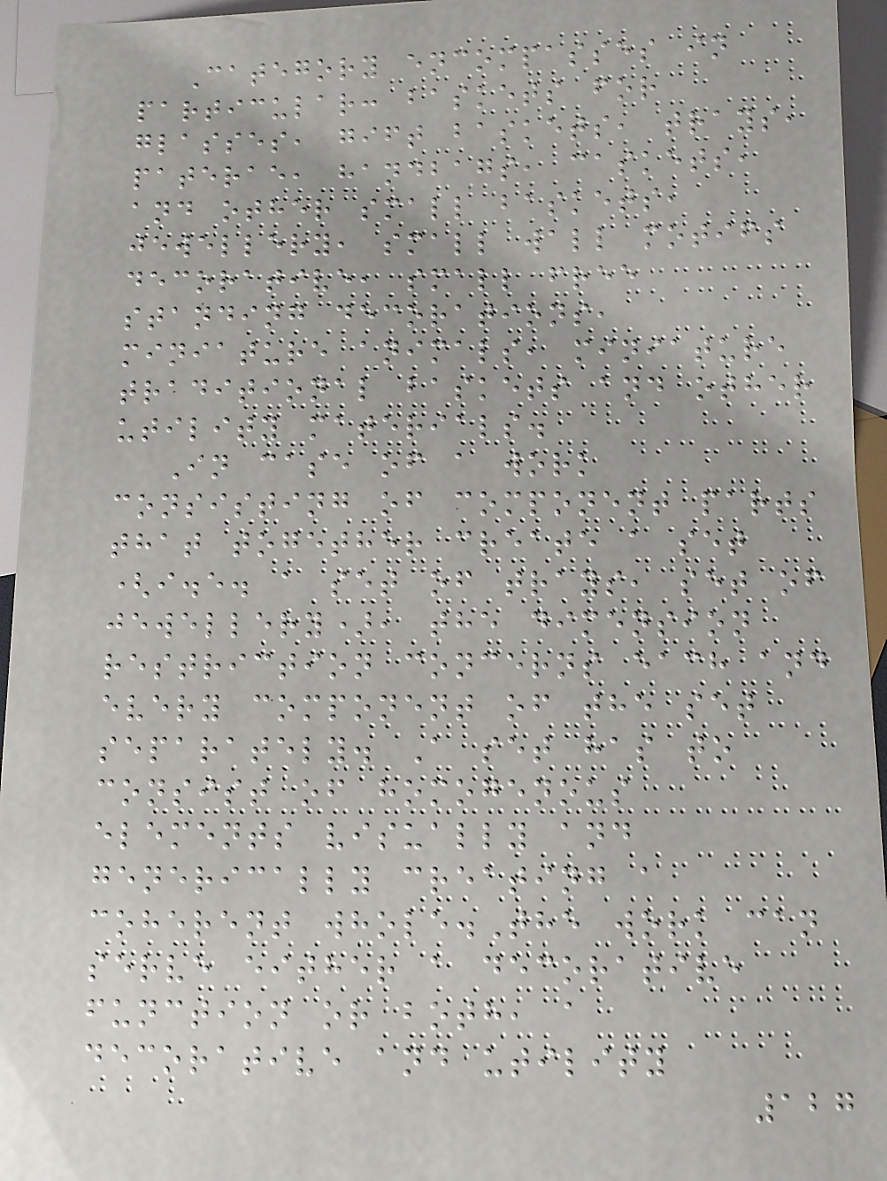Category encompasses in
particular: baskets for
glasses, gift baskets, trays,
paterae, handbags, caskets,
and other small baskets,
jewellery, small wall motifs
decorative, small free
standing decorations,
miniature animals, miniature
traditional baskets and other
utility materials.
In case of a work
consisting of component parts
that together create a set
(i.e. a set of trays, set of
jewellery), the dimension
restriction concerns each and
every component of the set
separately. A set has to
consist of homogenous
elements visually and
generically creating a
coherent whole.The work can
serve either a decorative
function or both, a
decorative and utility
127
